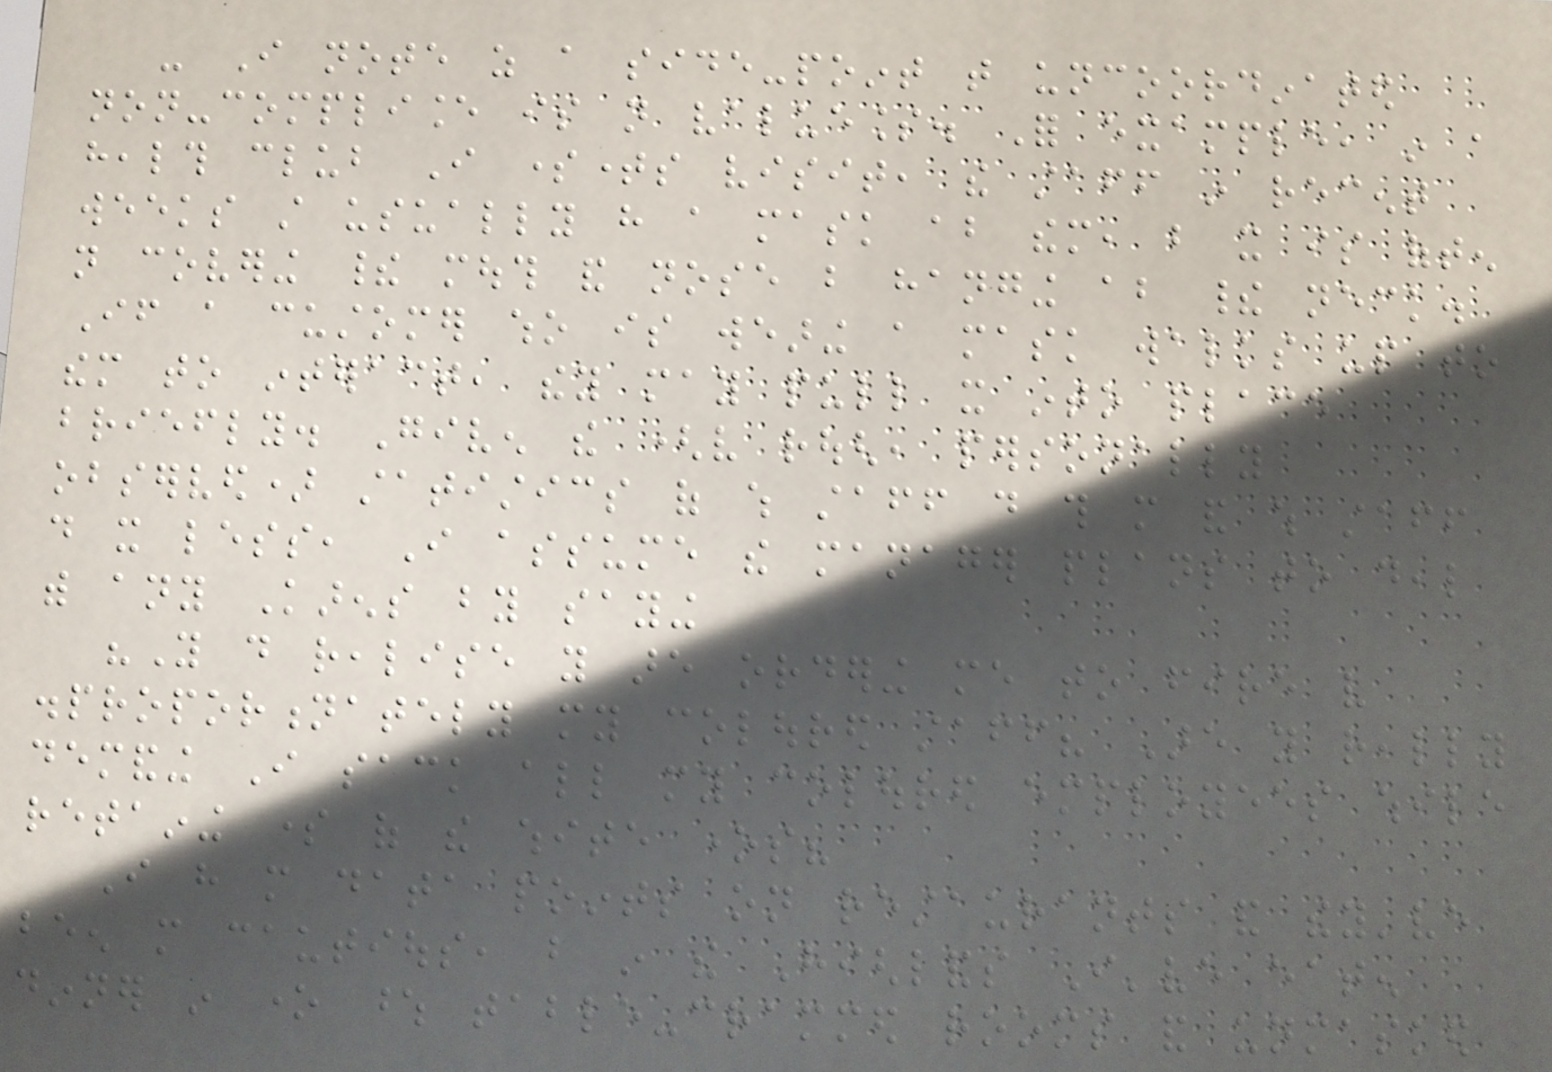- I note as a side-point that uncoordinated
non-compliance is not valueless. For example, in a
health club I sometimes visit, the staff in recent
weeks still usually have a mask about them, but it is often
not covering their mouth and nose but hanging about their neck.
If a customer who is wearing a mask walks up to
them to interact, they may pull it into place
briefly. Given the (very rough, personally
observed) statistics of which staff do this more and which staff
do it less, I assume the manager plans to deal
with any Karens by saying
"You do realise you are ordering me to fire very
disproportionately my coloured staff? Are you really
demanding I sack all my coloured employees while
retaining some of the white ones?
I have more data points on restaurants and they've
been more cautious, but in the Highlands I've eaten
dinner in one whose table-crammed rooms and unmasked
